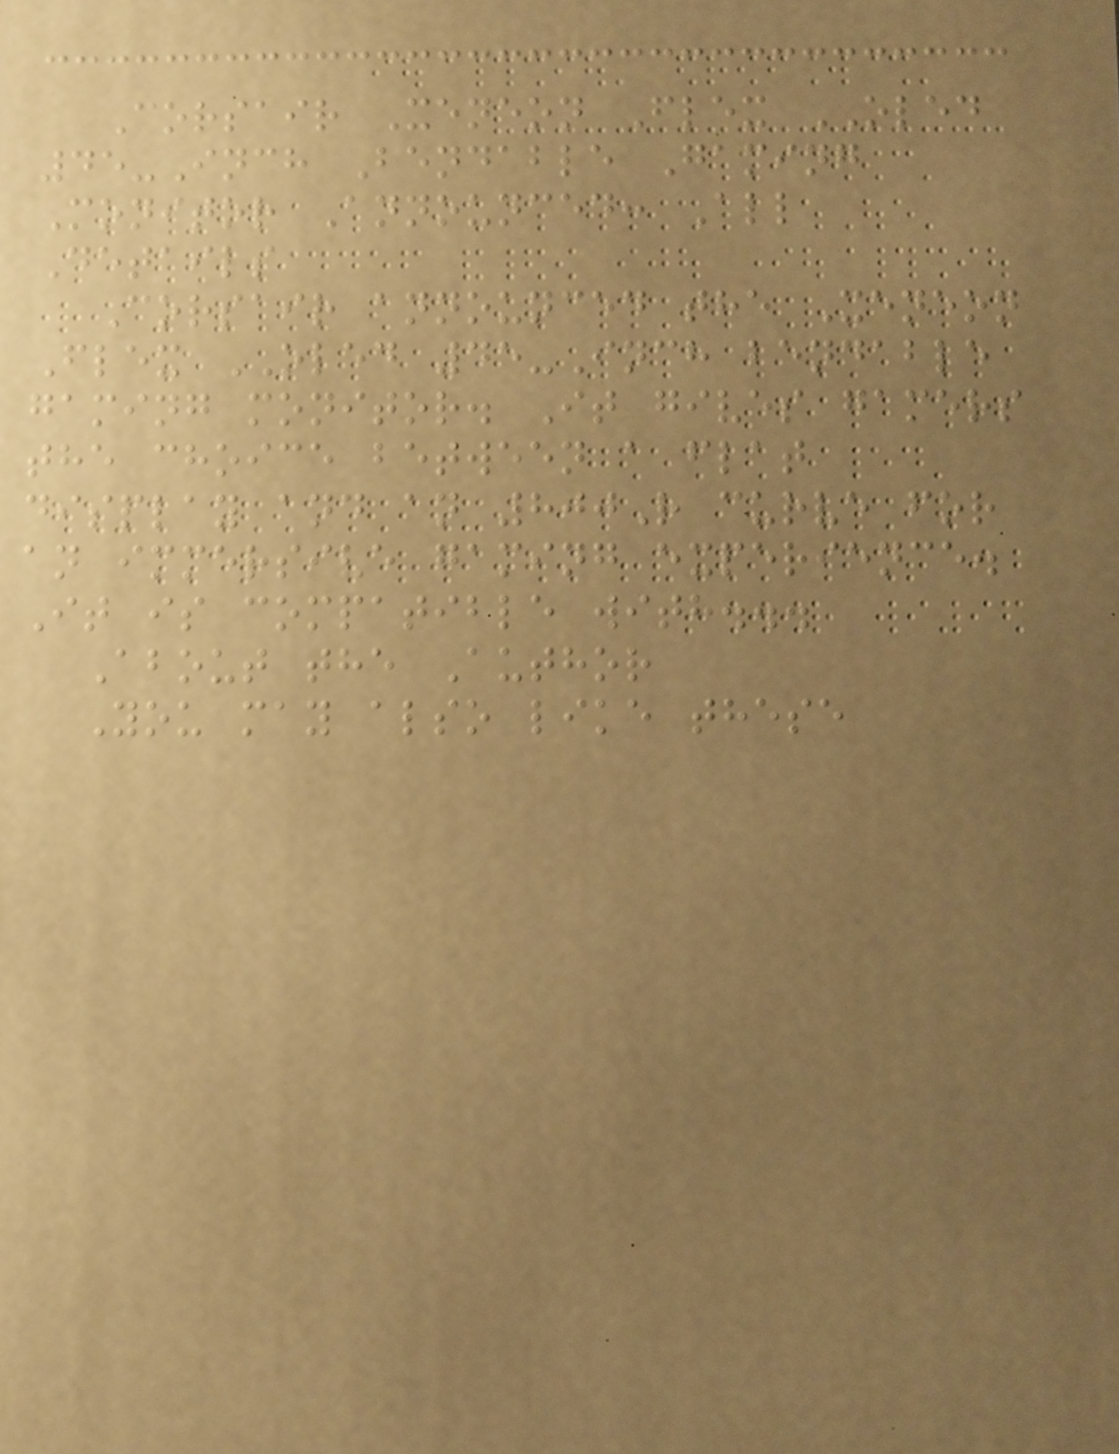Corsair Xeneon Flex OLED
45-Inch Bendable Gaming
Monitor Announced: All
Details
Corsair announced the Xeneon
Flex OLED 45-Inch bendable
gaming monitor. It gives gamers
the choice between a flat
display and an 800R curve for
an immersive gaming experience.
It is compatible with...
About the Author
You may also like these
